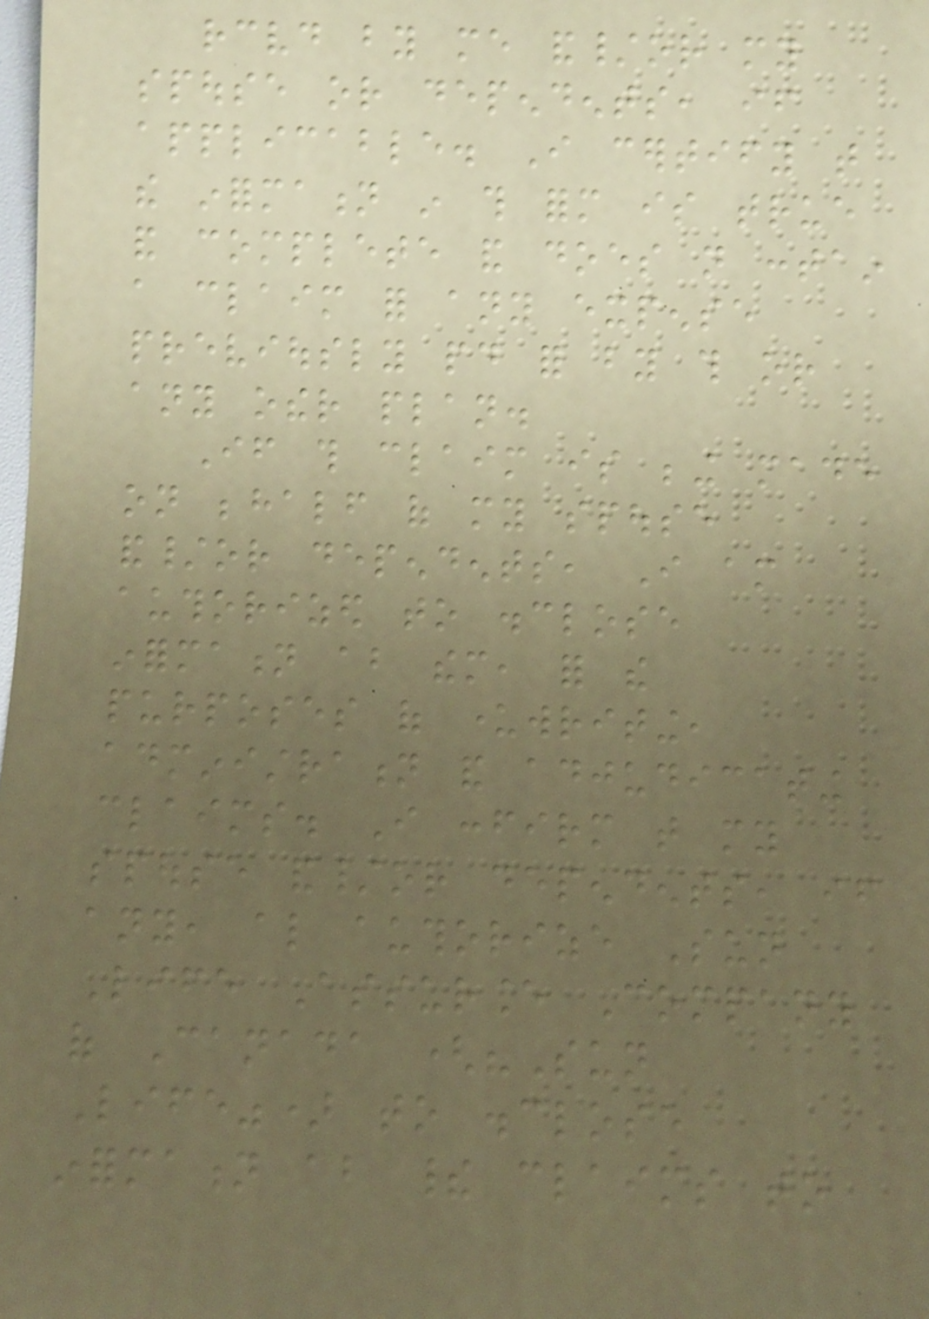received by me and/or my
spouse or dependents, if
applicable. I certify that
the information in this form is true
and complete and does not contain
a claim for any expense
previously paid for by this or
any other plan.
If this claim is being made
on behalf of my spouse
and/or dependents, I am
authorized to disclose
information about them, for the
purposes of underwriting,
administration and adjudicating
claims. I confirm that my
spouse and/or dependents, if
any, also authorize Sun
Life Assurance Company
of Canada ("Sun
Life") to disclose
information about their claims to
